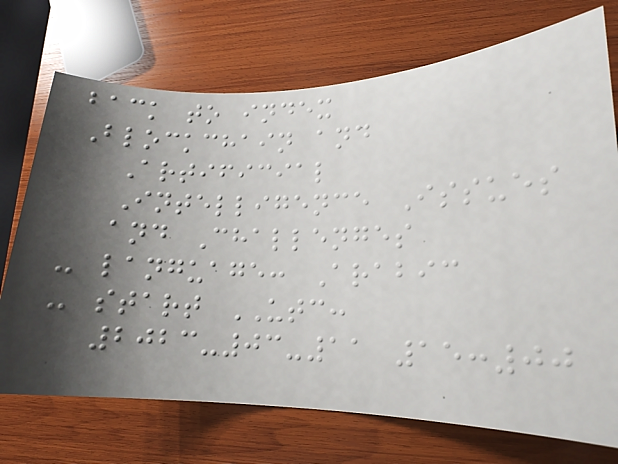back to index
Blockchain and
Artificial
Intelligence Issues
and Challenges
- language: Arabic
- start UTC:
2023-03-11 15:00
